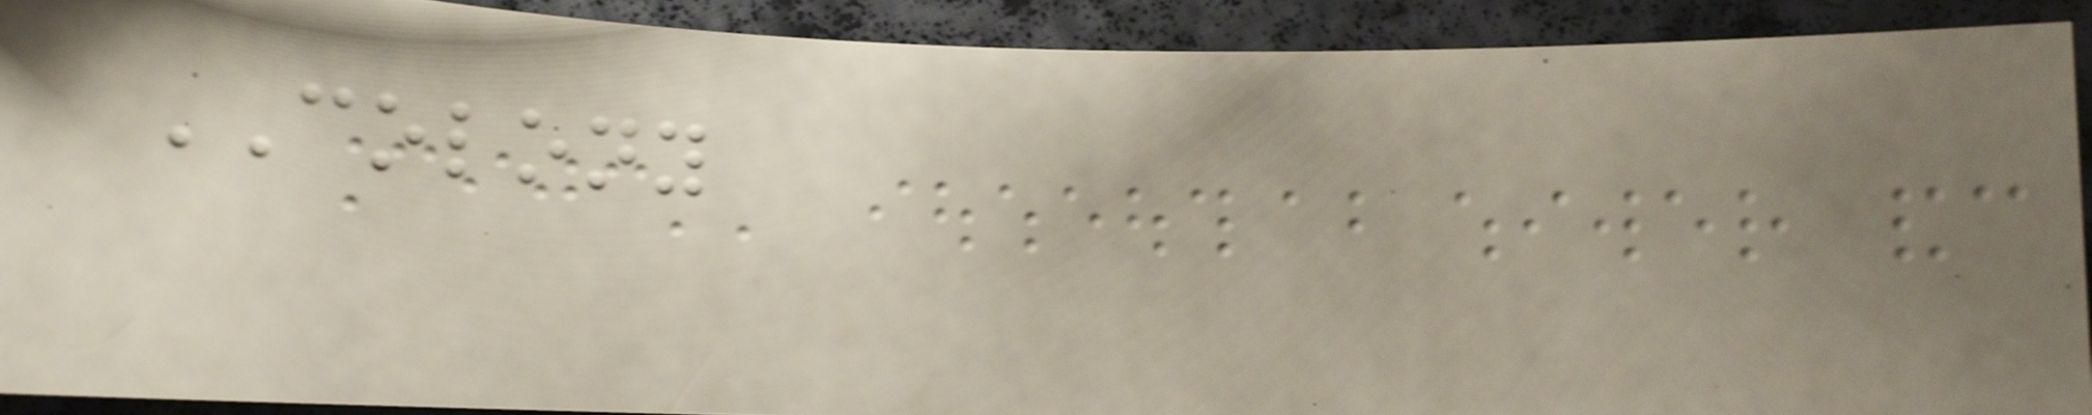COLONY
